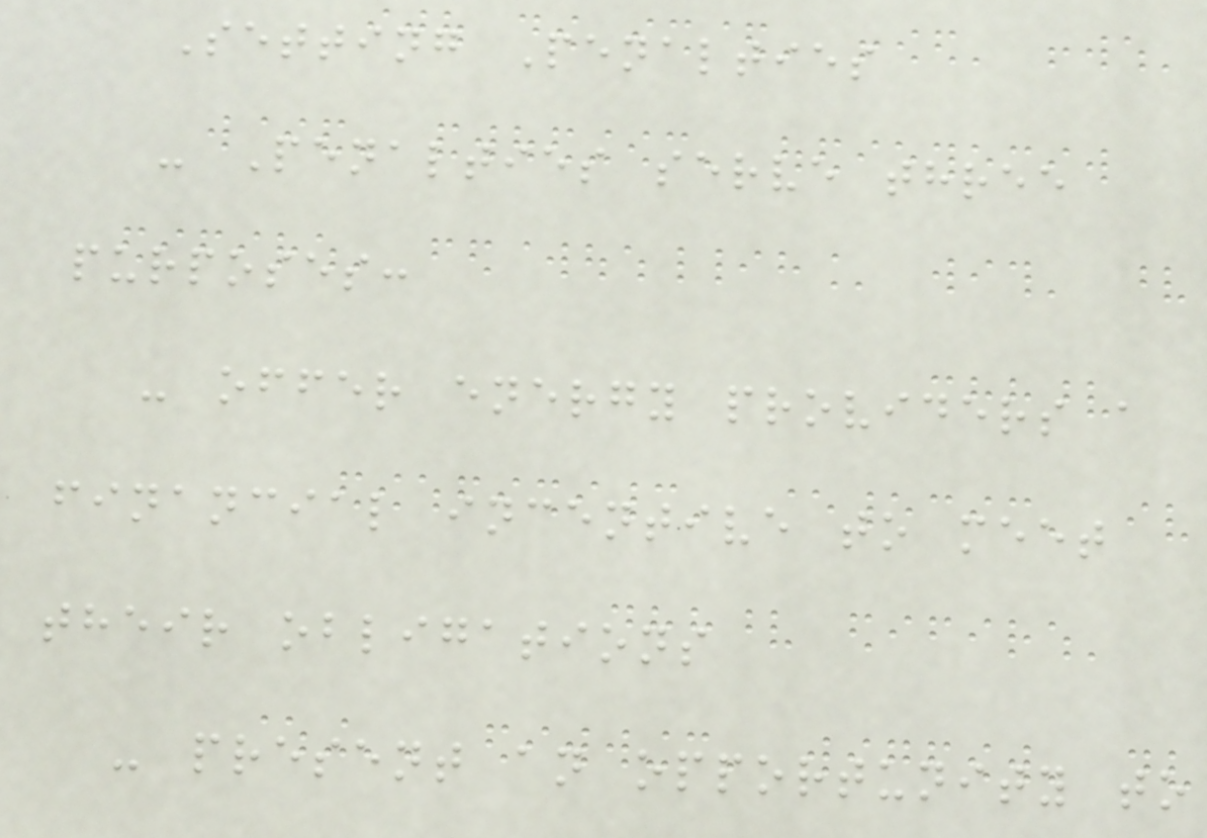Setting Penalties
- Penalties serve three
purposes:
- offer energy providers a
financial incentive to meet
their obligations
- present an opportunity to
